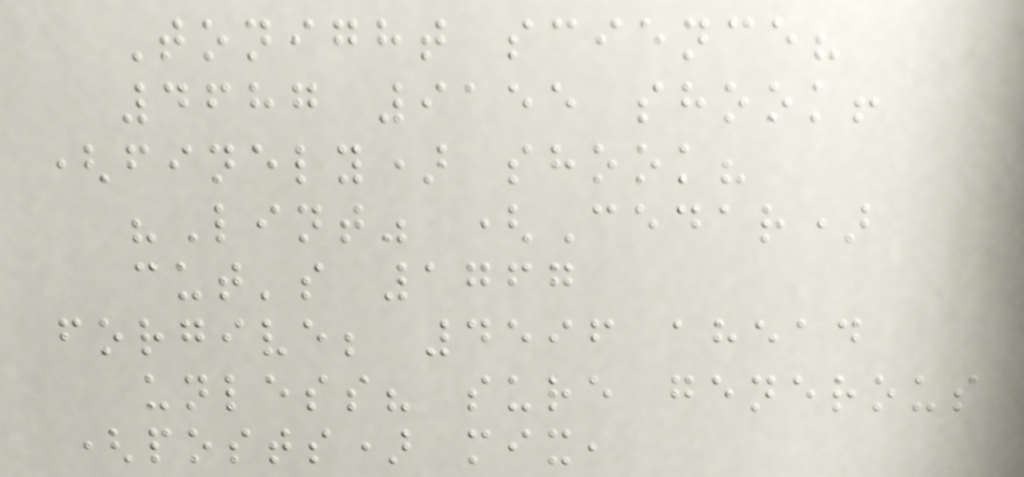Tonight science?
4687 9155 shook!
(finely) shook?
"Lint" (Cedar)
cut's 1767
forgive; 4596 ahead
unless? sure generous
(posts) mix,
